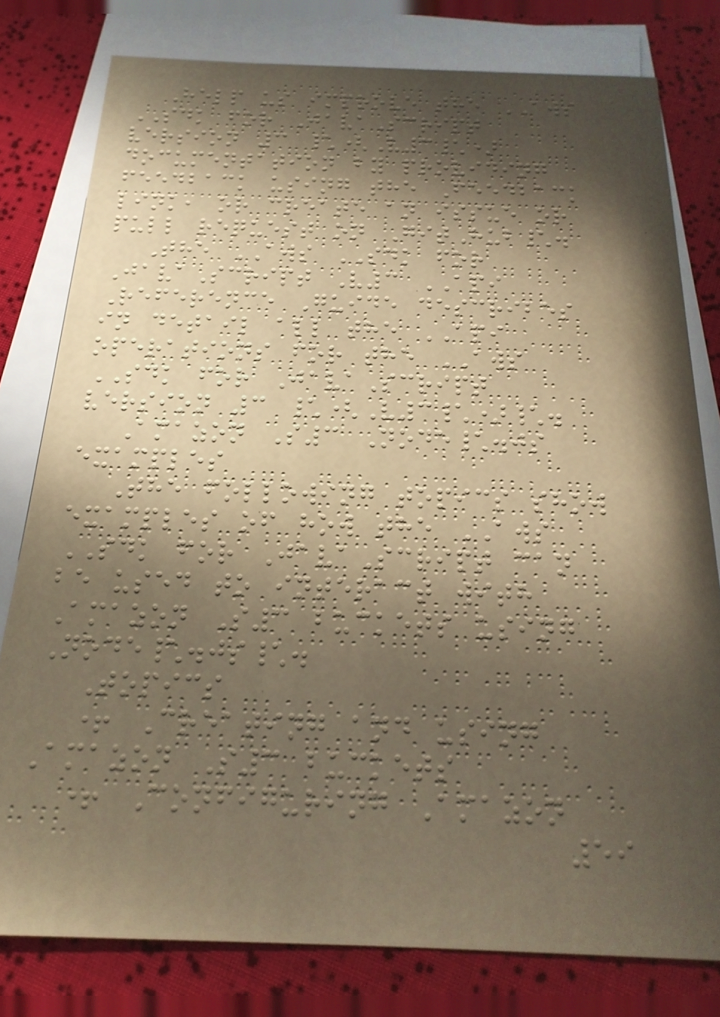Help us improve the AWS
SDK for JavaScript
version 3 \(V3\)
documentation by providing
feedback using the Feedback
link, or create an issue or
pull request on GitHub\.
The AWS SDK for
JavaScript V3 API
Reference Guide describes
in detail all the API
operations for the AWS
SDK for JavaScript
version 3 \(V3\)\.
Amazon S3 Node\.js
examples
The following topics show
examples of how the AWS
SDK for JavaScript can
be used to interact with
Amazon S3 buckets using
Node\.js\.
Topics
+ Creating and using
Amazon S3 buckets
+ Configuring Amazon
59
